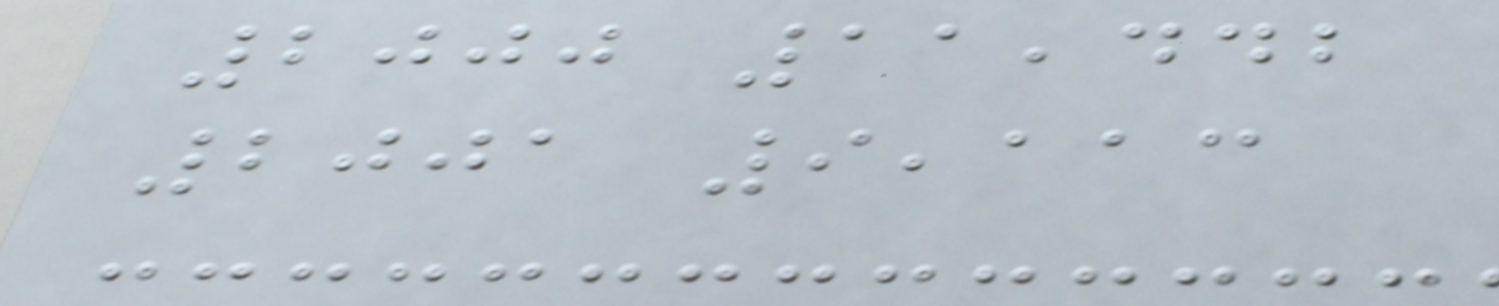2000 11,442
2001 9,113
